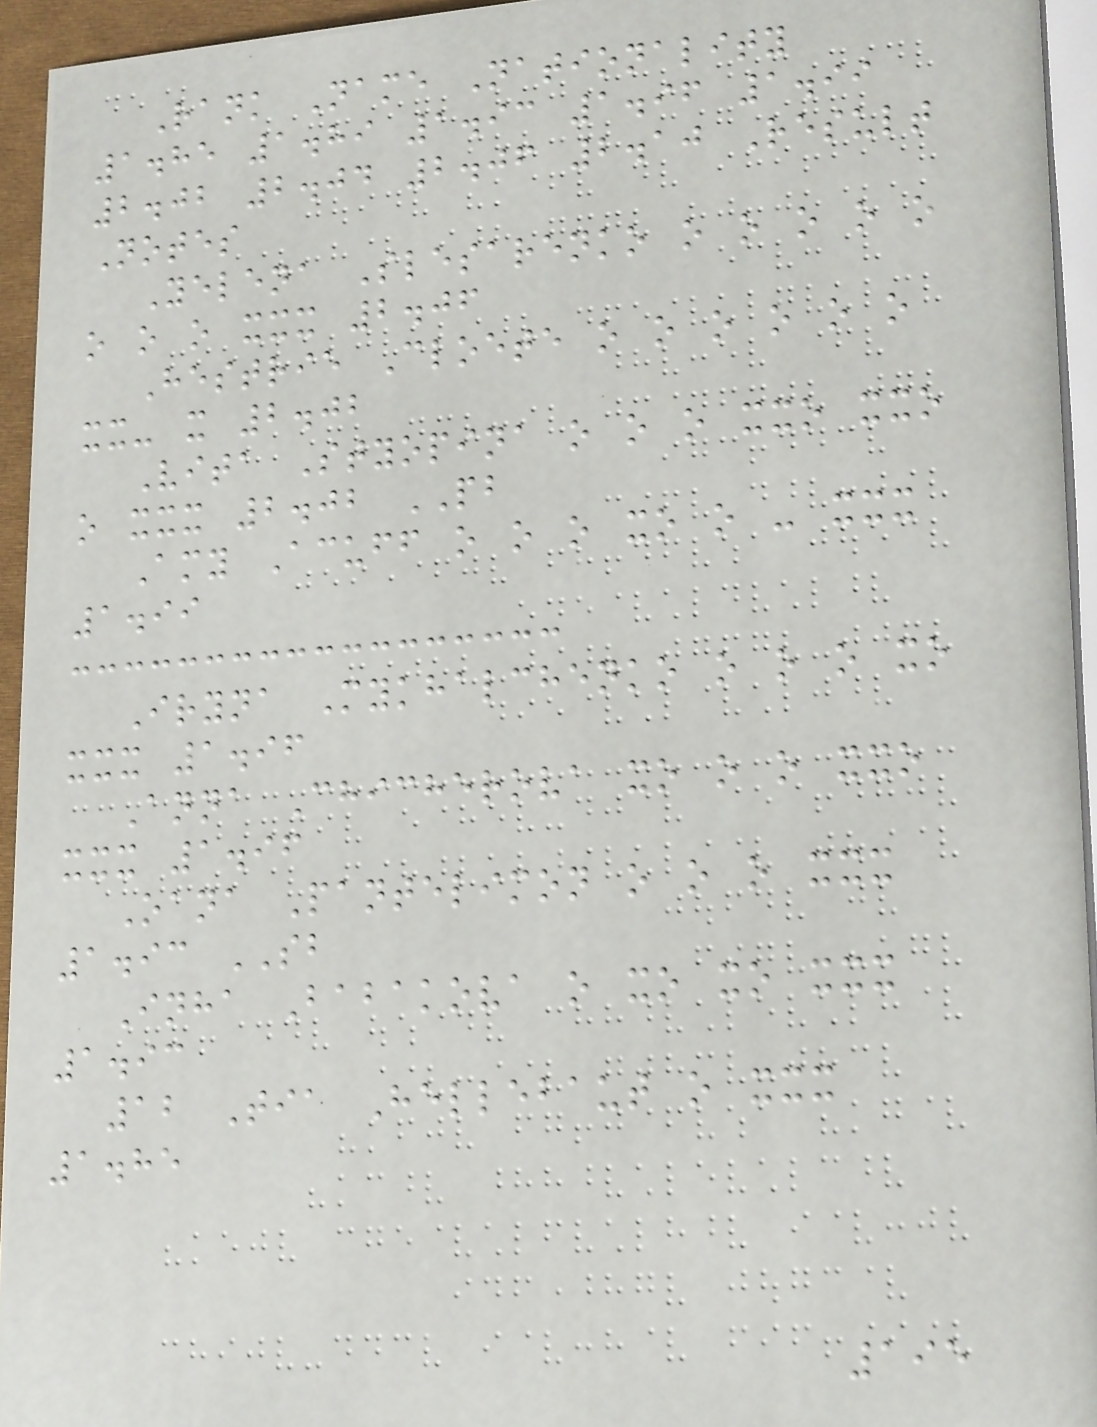Rank Name Nationality
1.85 1.89 1.93 1.96 1.99
2.02 2.04 2.06 2.10 Result
Notes
Yelena Slesarenko o o o o o
o o o xxx 2.06
Hestrie Cloete o o o o o o
xx- x 2.02
Vita Styopina o o o xxo xxo
o xxx 2.02 PB
Amy Acuff o o o xo o - xxx
1.99
Iryna Mykhalchenko o o o xo
xxx 1.96
Anna Chicherova xo o o xxo
xxx 1.96
Oana Pantelimon o o o xxx
1.93 SB
Inha Babakova o xo xo xxx
1.93
12 Tia Hellebaut o xxx
1.85
195
